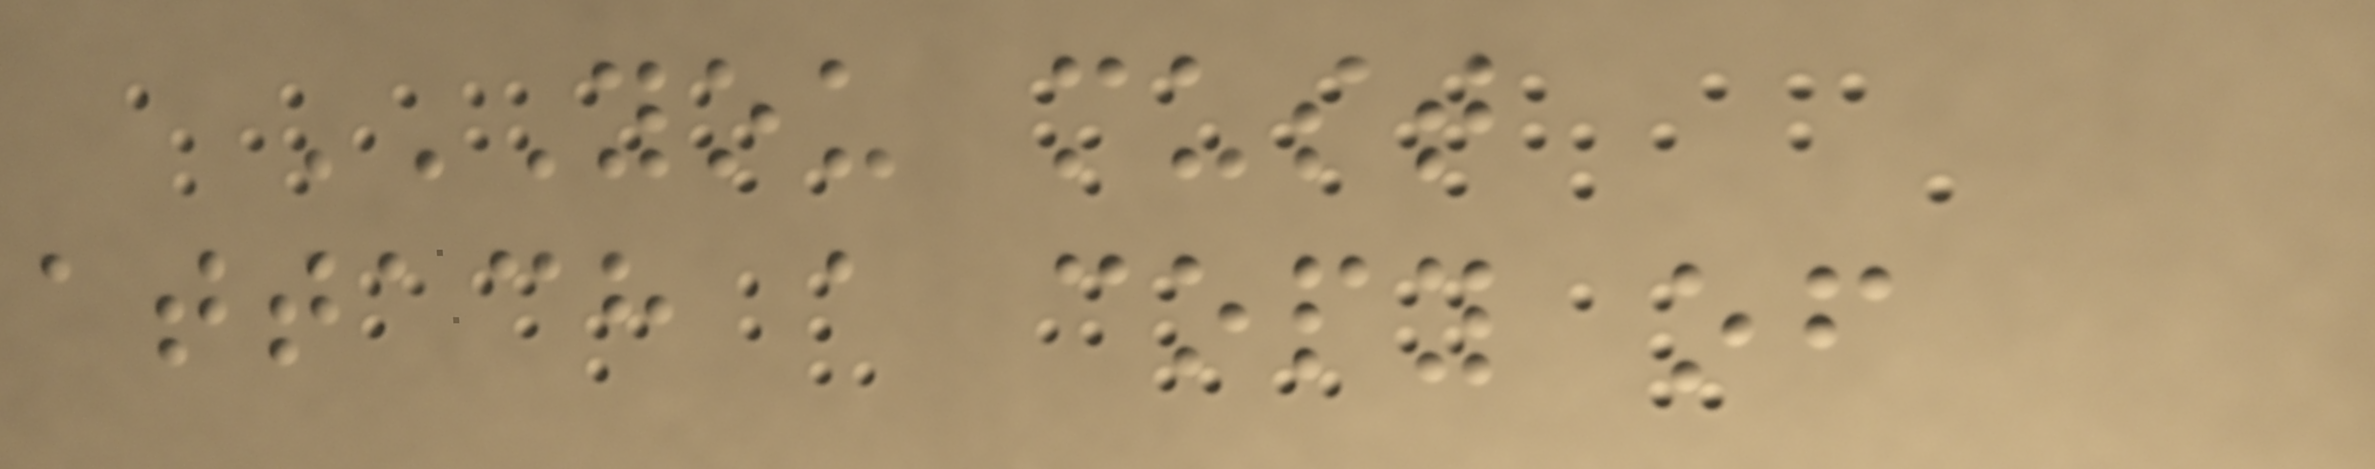YOU MUST
ATTACH A COPY OF
